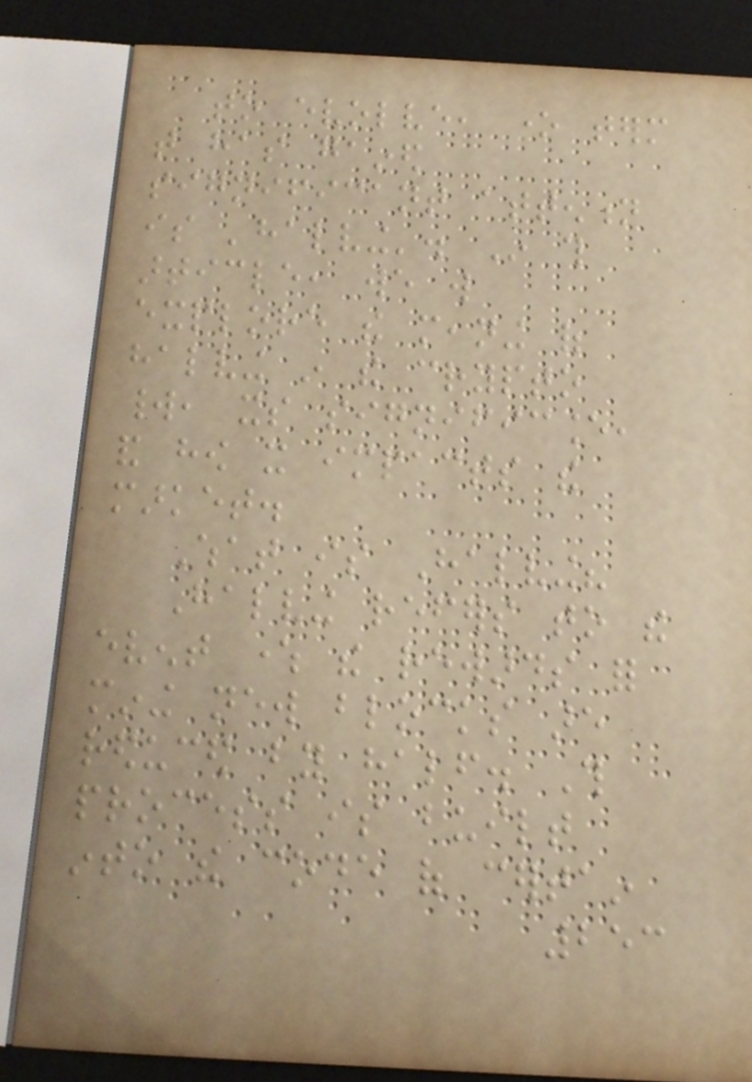to evolve, one term
that has gained
significant attention
is 'halving'. In this
article, we will
explore the meaning of
halving in the crypto
world, its significance,
and how it impacts the
market.
What is Halving?
Halving refers to the
event where the rewards for
mining new blocks are
reduced by half. This
process is built
into the code of certain
253
